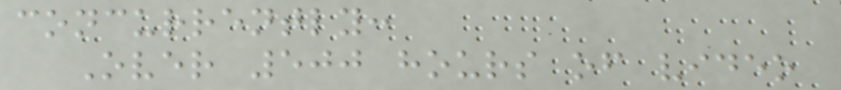concurrently:
Over 500 hours of video
